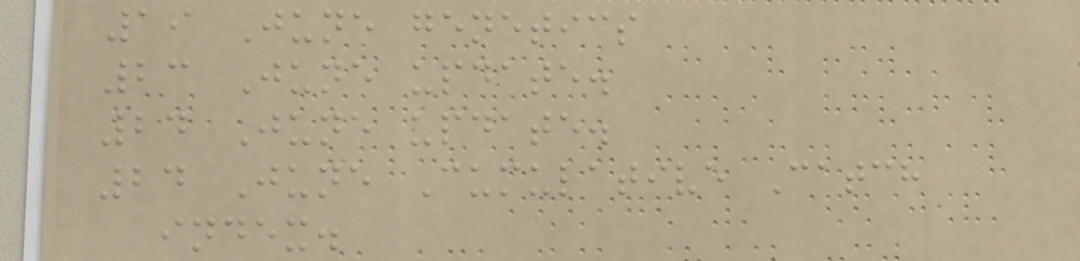19 June genetics
23 June update.
24 June update.
24 June Cumulative Catch
index.
